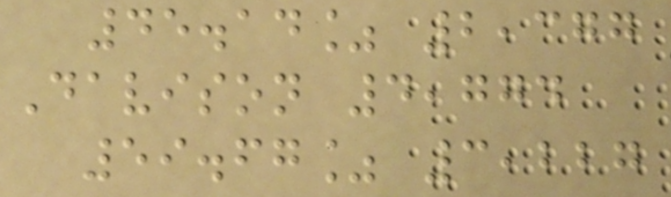45.14% 2,377
Davison 4,774
59.67% 3,227
